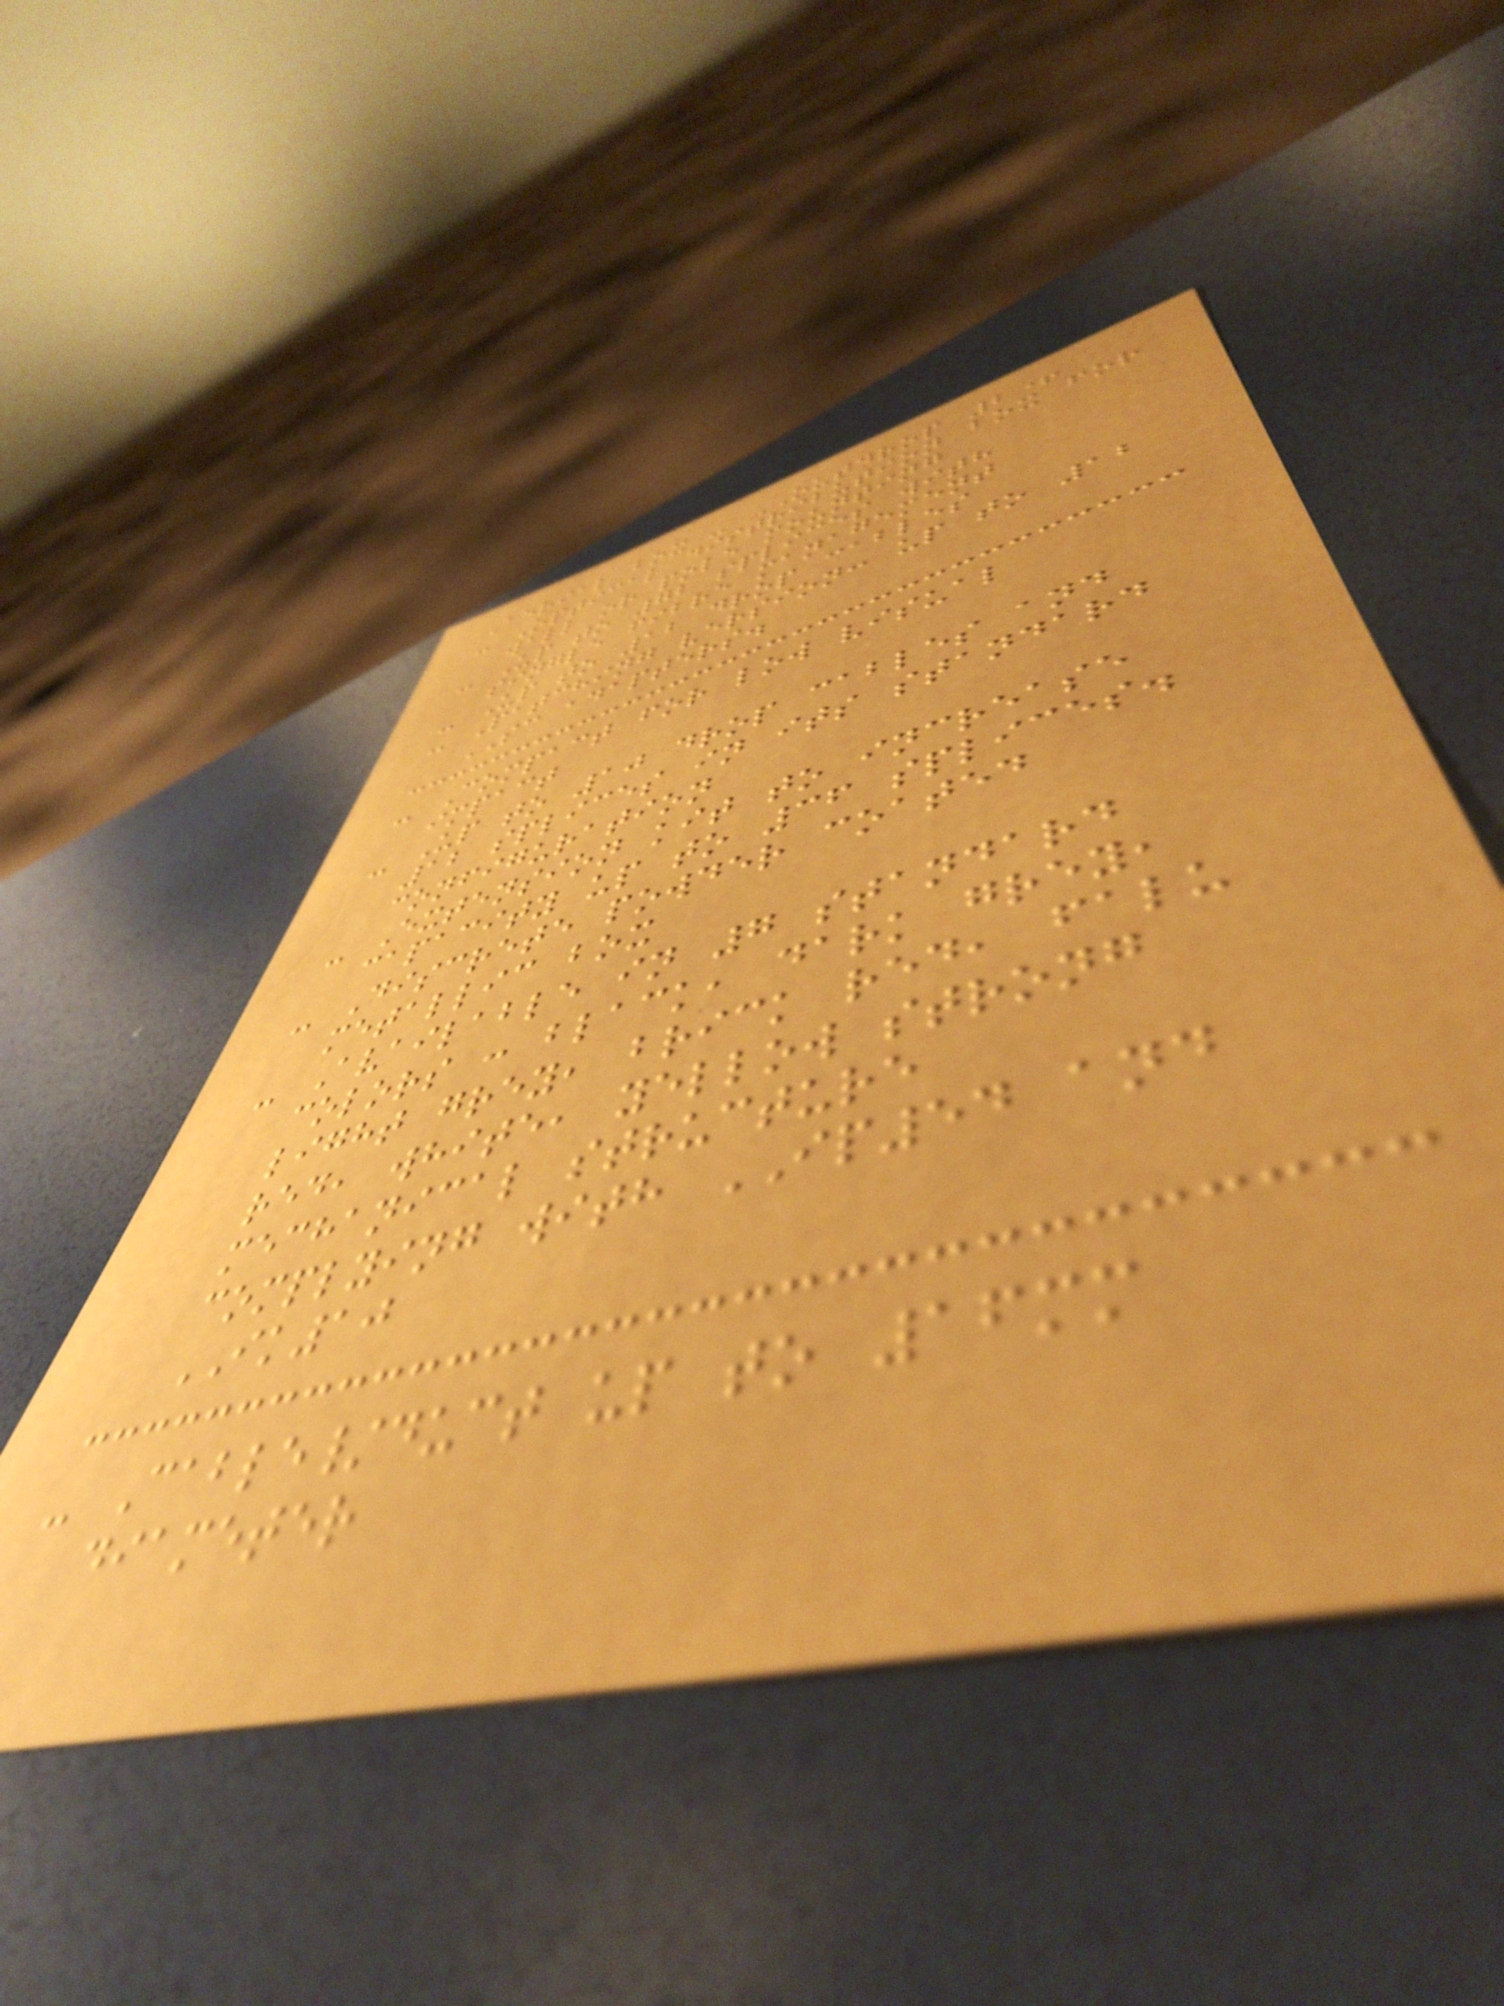Aerial box - OUTDROP 2+
- Optical distribution box for
wall or pole mounting
- Up to 72 splices with
single fibre management
- Up to 12 drop cables
- Patching version: up to 12
SC adapters.
- Compact for low visual
impact
- Up to 10 drop cables and
12 splices in its standard
configuration
- Extension kit to increase
capacity up to 36 splices.
- Discrete powder coated
metallic box
- Available in 7 standard
colors : black, dark grey,
light grey, brick red, falu
red, white, yellow strong
mechanical structure
complying with IP54 and
IK10
- Cable/duct up to 16mm
diameter
